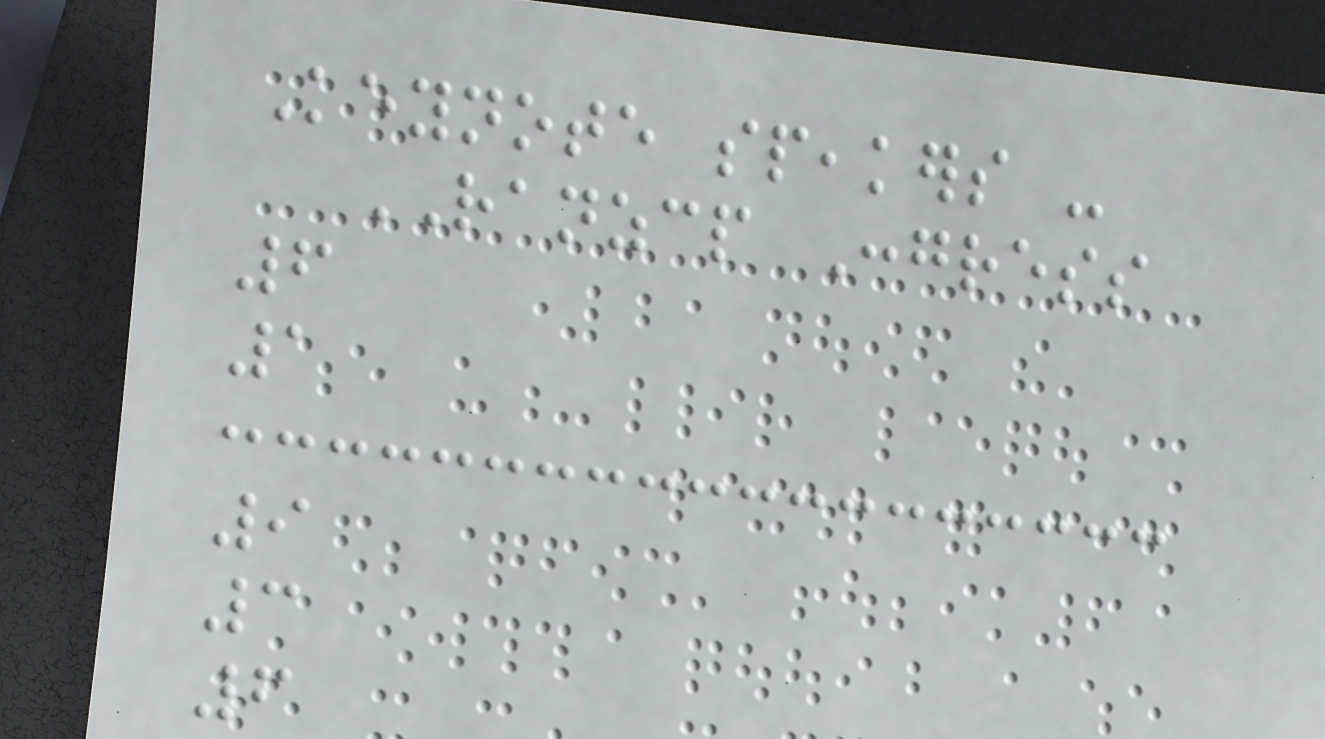Keynote speakers -
RANZCP Congress
6
1
9
3
6
